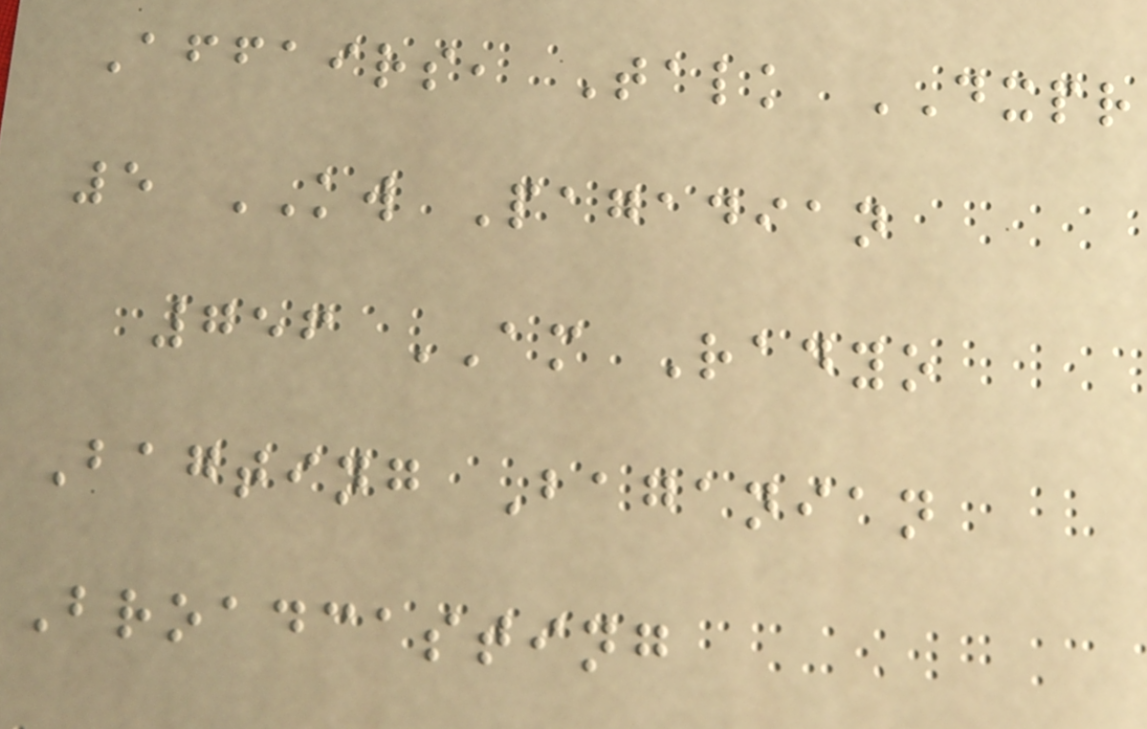Affairs, Talk DXPR
5 KW Pagadian
756 AM Radyo
Bagting Baganian
Broadcasting
